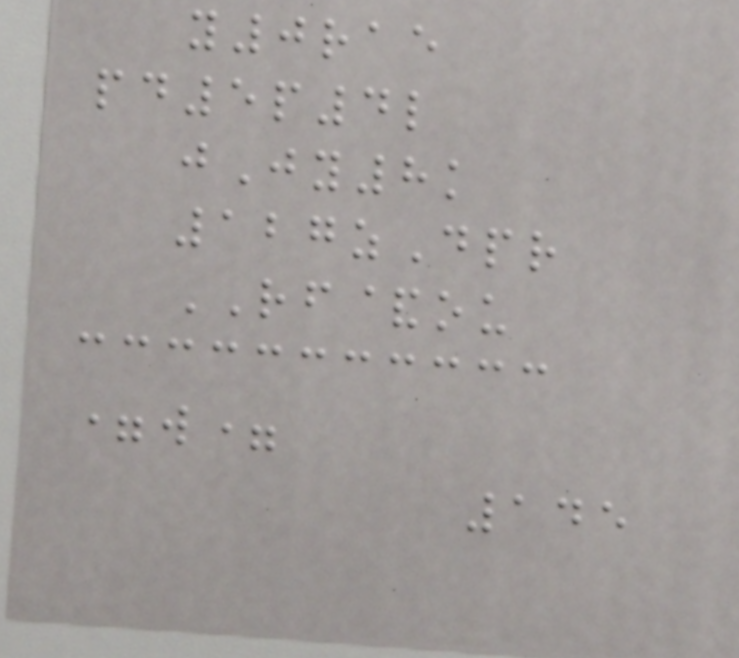y0rae
pd5p4l
jJy8k
127zDpr
RF&ou
=w=
145
